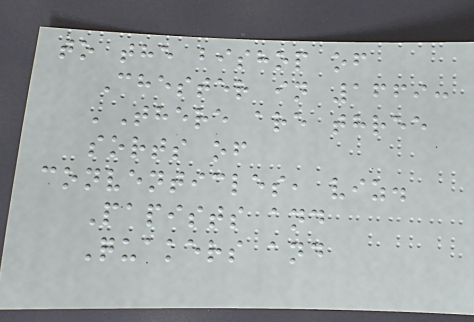to the bishop of
Chester in 1669:
'There are three
sorts of
conventicles, viz.
Papists and
Quakers and
